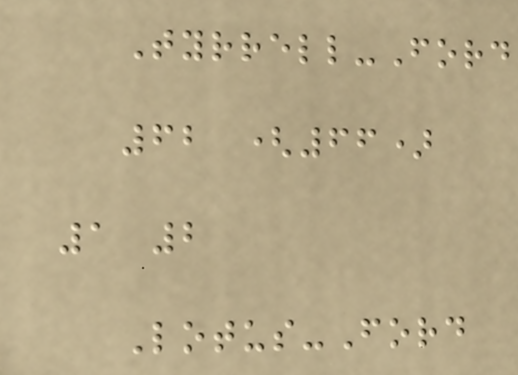Tyrrell-Ford
62 (66)
1 2
Lotus-Ford
